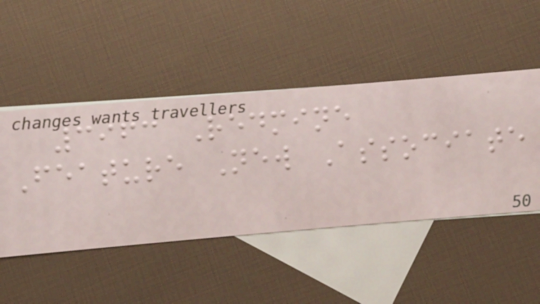3963 Redmine
Feature New Associate
